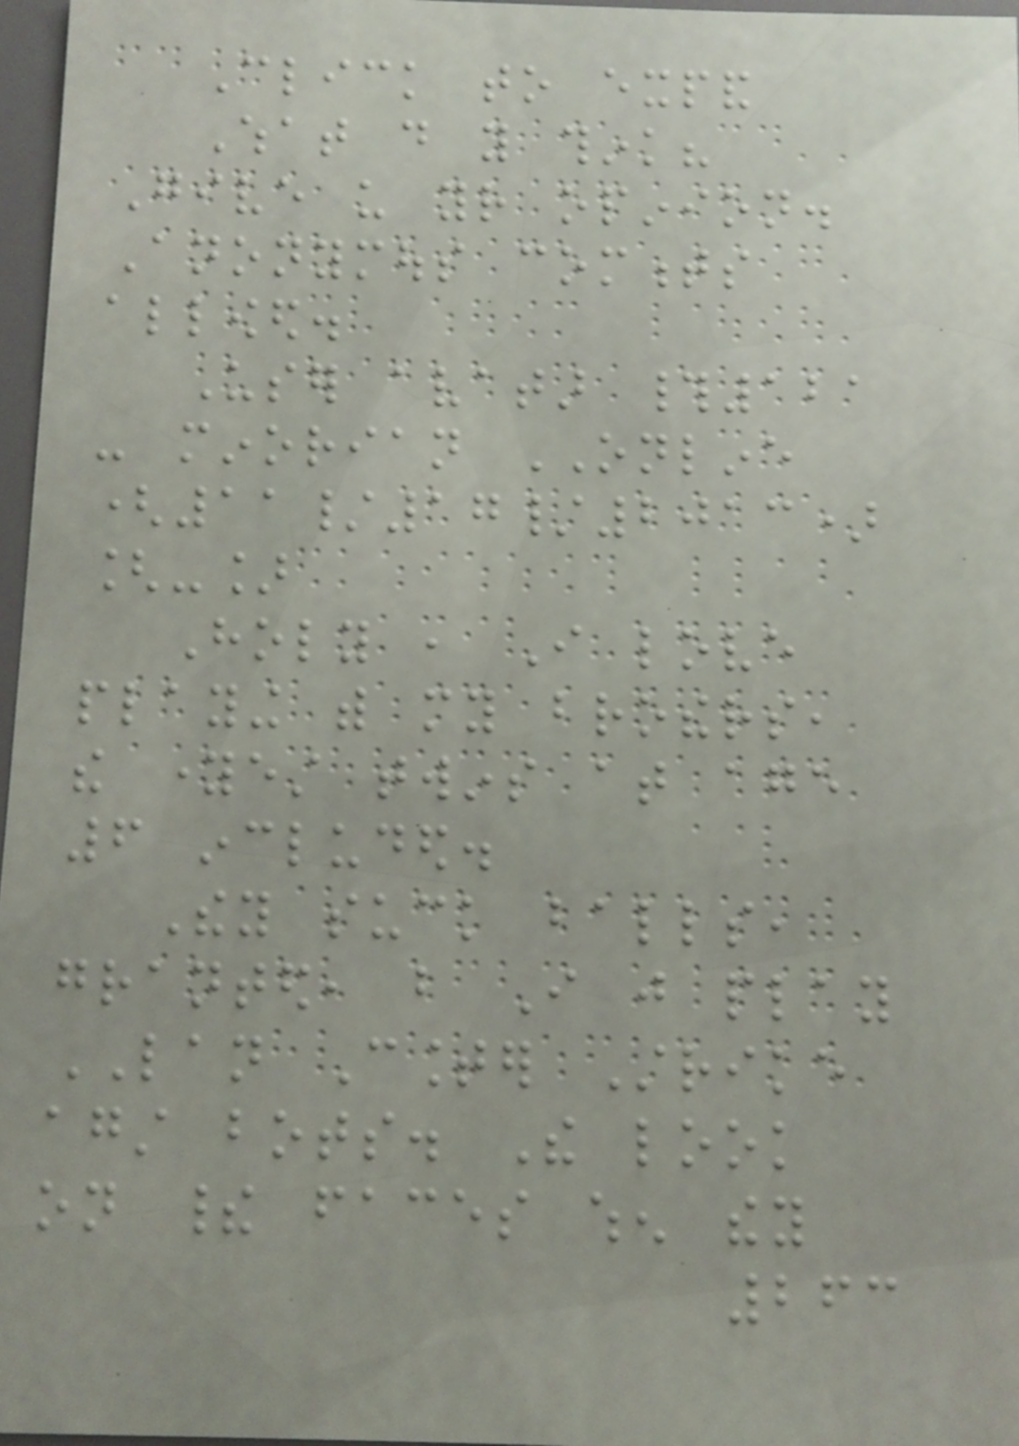Click to expand
What do you think?
Give us your opinion.
Anonymous comments
allowed.
User avatar #121
- minorian ONLINE
(11/17/2013)
[-]
Holy , I love
playing with my brothers,
the youngest twins at age
6 included.
They suck balls,
granted, but I just play
LAN Counter Strike
against bots. The look
on their faces when they
263
